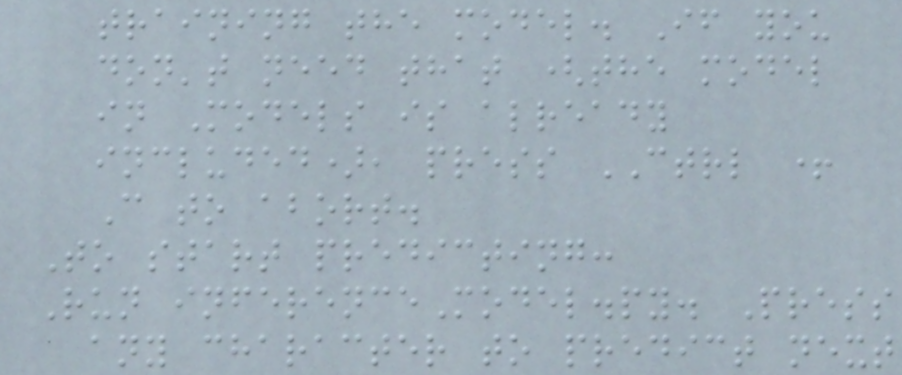training the model. If you
don't need that (the model
in Models is already
included), press CTRL +
C to abort.
To start predicting:
Run inferenceModel.py. Press
any character to predict next
